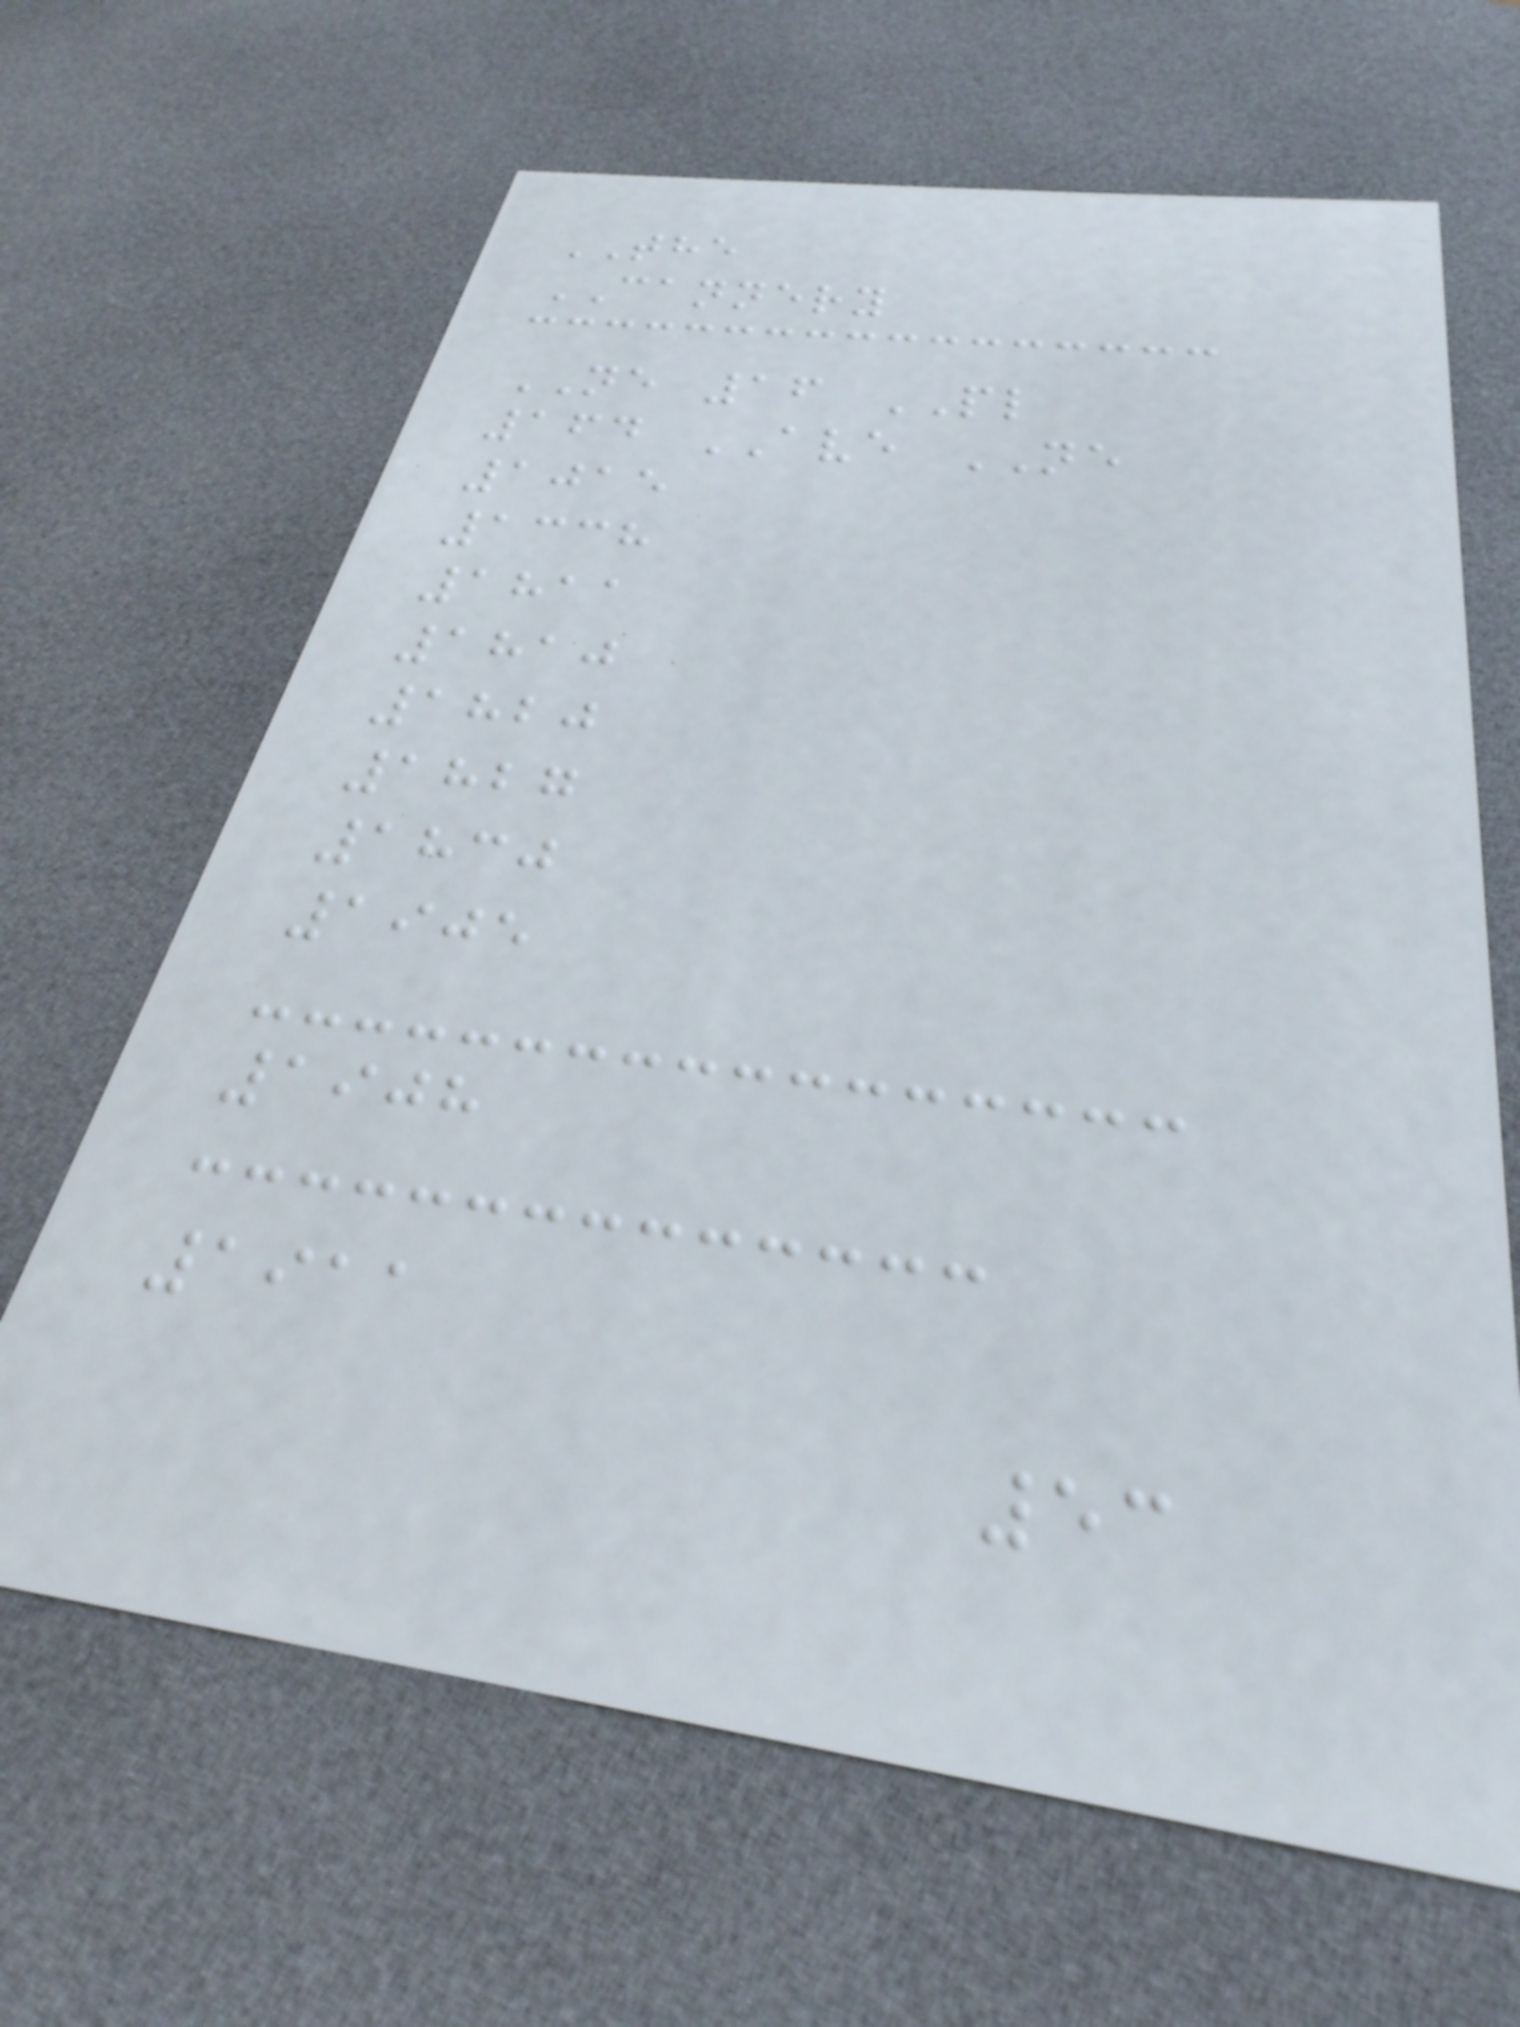THE
CANNERY
NE 16 PL
164 AVE NE
1015
1338
1811
1810
1820
1827
1830
1905
1908
1911
53
